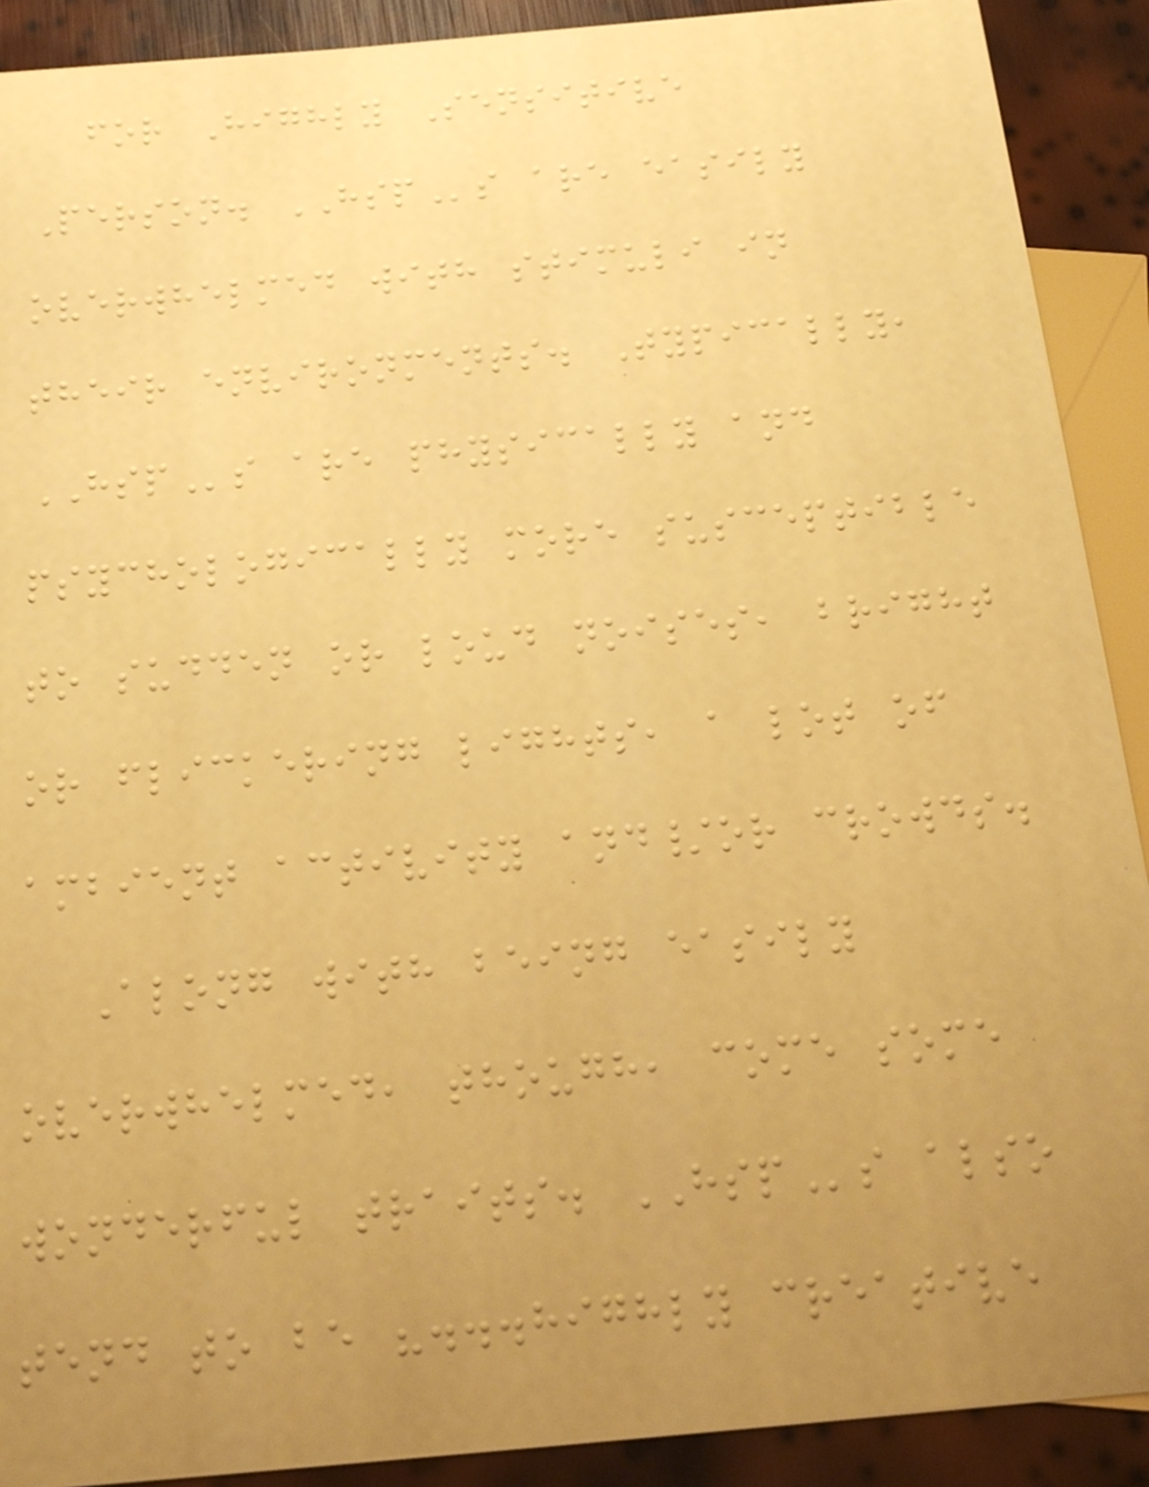for Highly Sensitive
Person. HSPs are easily
overwhelmed with stimuli in
their environments. Typically,
HSPs are physically and
psychologically more susceptible
to sudden or loud noises, bright
or flickering lights, a lot of
ambient activity and/or crowds.
Along with being easily
overwhelmed, though, come some
wonderful traits. HSPs also
tend to be "...highly creative
